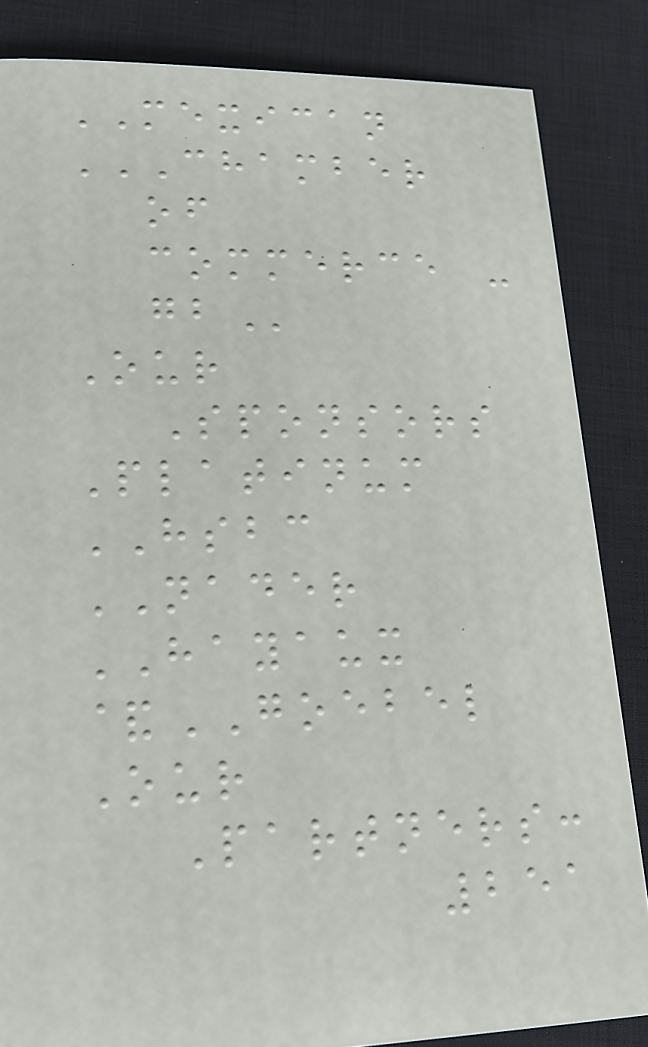MEXICAN
CHAMBER
OF
COMMERCE -
GB
Our
Sponsors
Platinum
HSBC
NADER
HAYAUX
&GOEBEL
Our
Partners:
251
